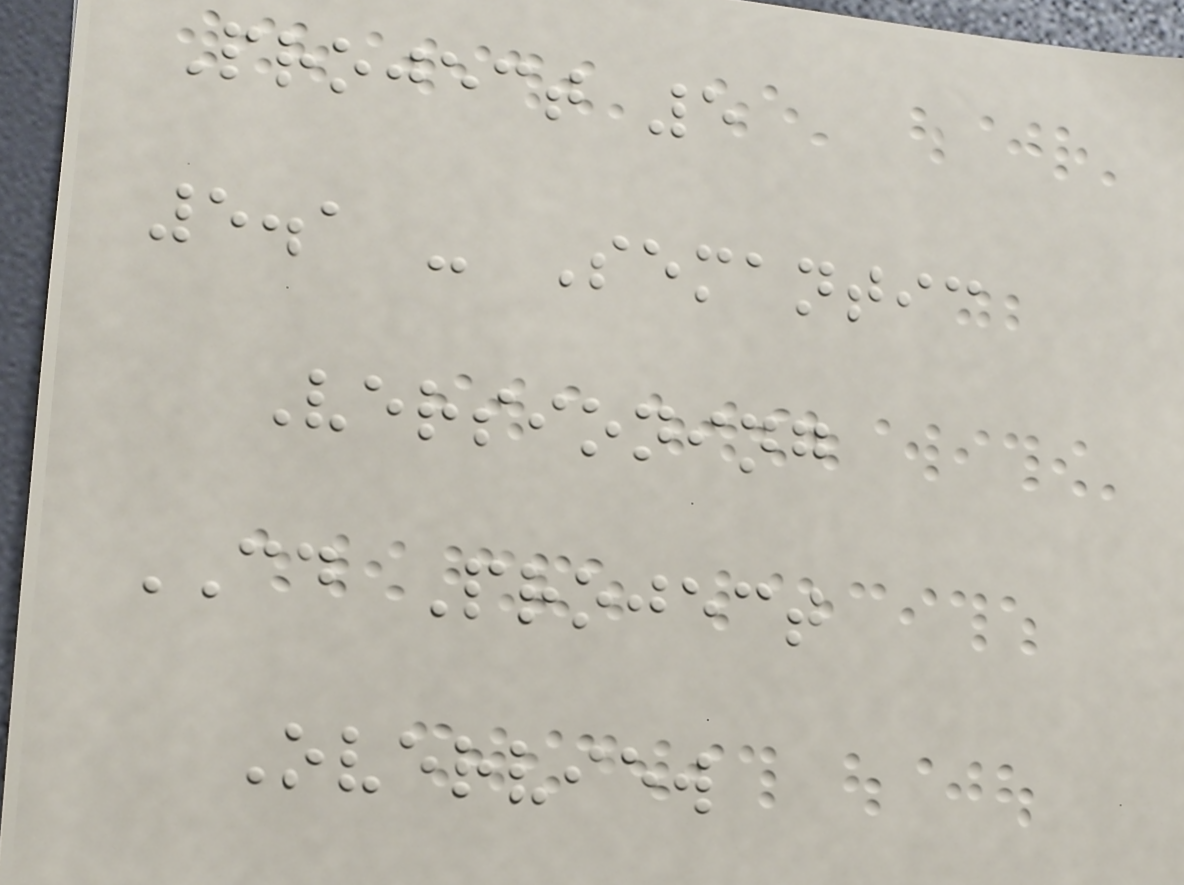Project 5
5.1 - Semantic
Versioning
CD Project
Overview
